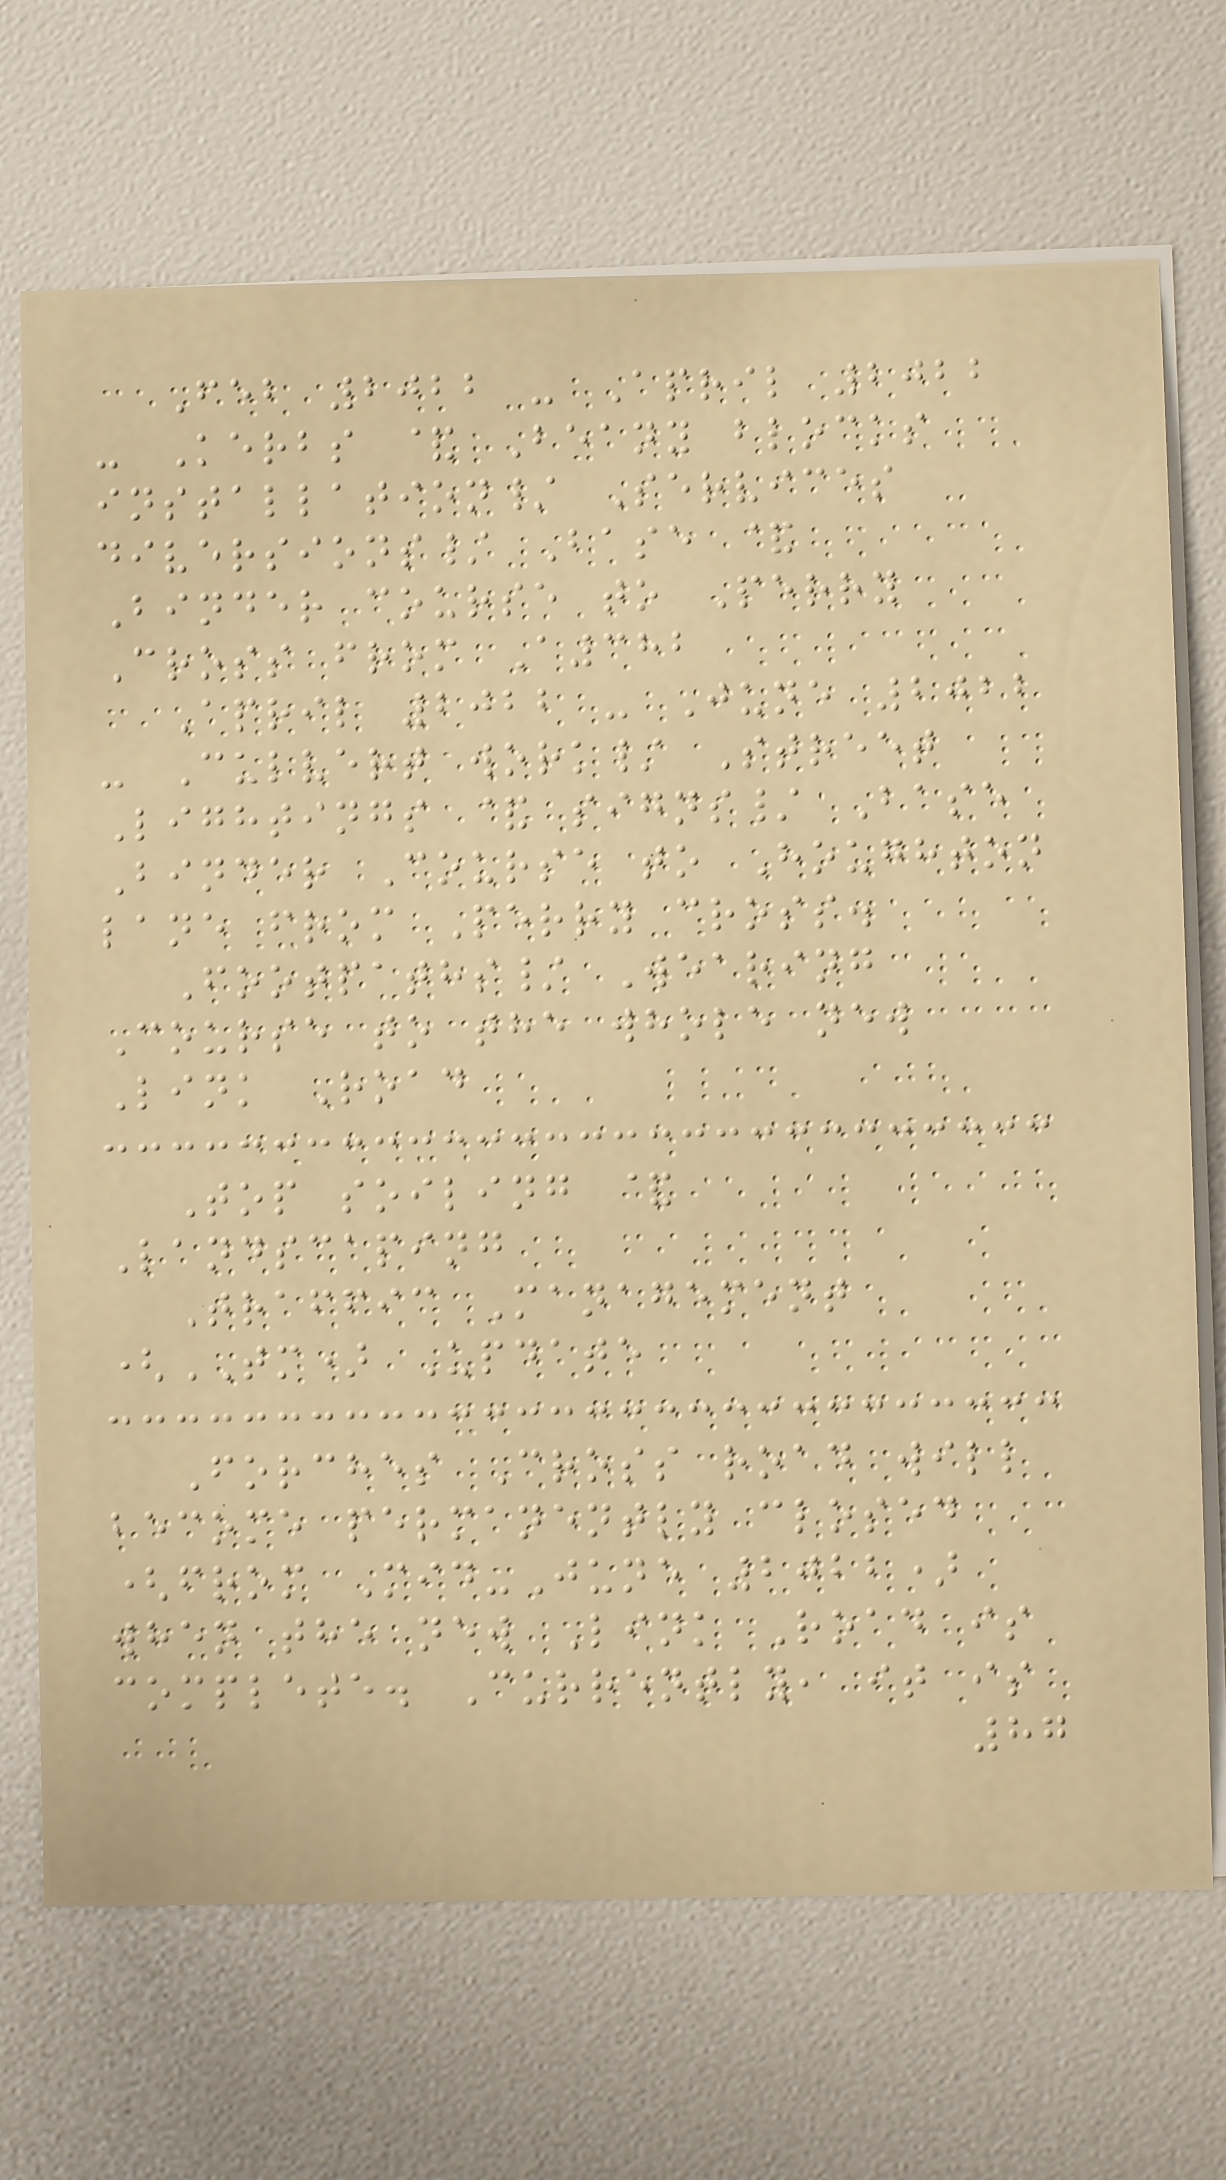Feb 2022 - April 2022
- Kerbs & Beany blocks
installation/ Services
diversions/ Base &
Binder course to Perry
Cross from A382
April 2022 - June 2022
- Culvert work/ Street
Lightings & signs/ Base
Binder Course to Houghton
lane from Perry cross.
Footpaths/ Wearing
Course to the whole new
Link Road
Top soiling &
Landscaping
Traffic Management
(TM) Update
Forches Cross road will
become permanently closed
(from Mid-June 2022)
when the new Link Road is
complete. Currently, it is
87
